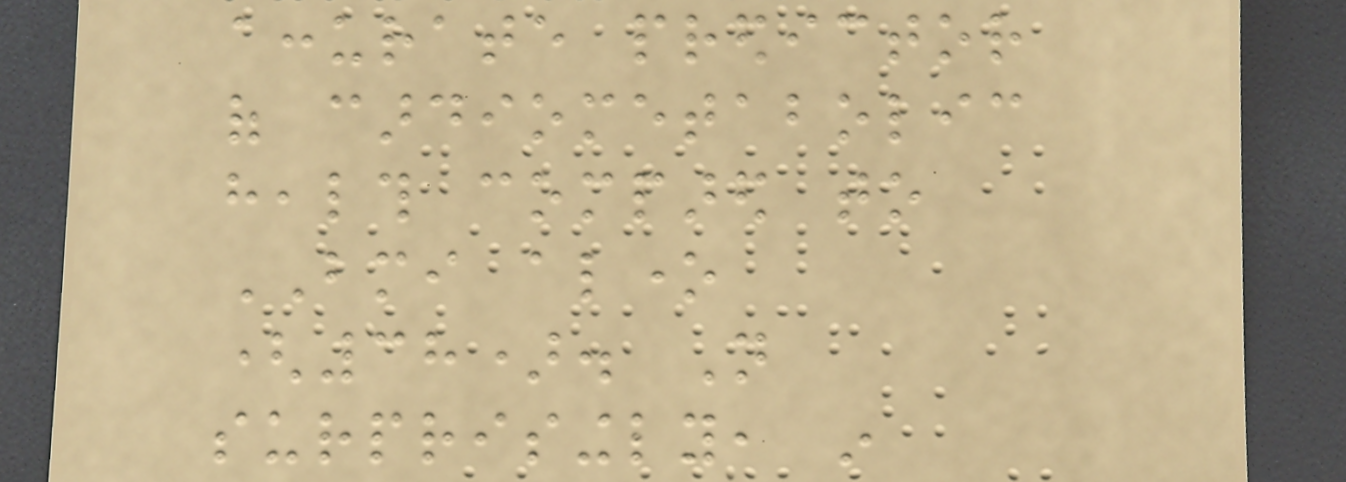accurate predictor
of cardiometabolic
health compared to
BMI alone
(38). Not
surprisingly, in
